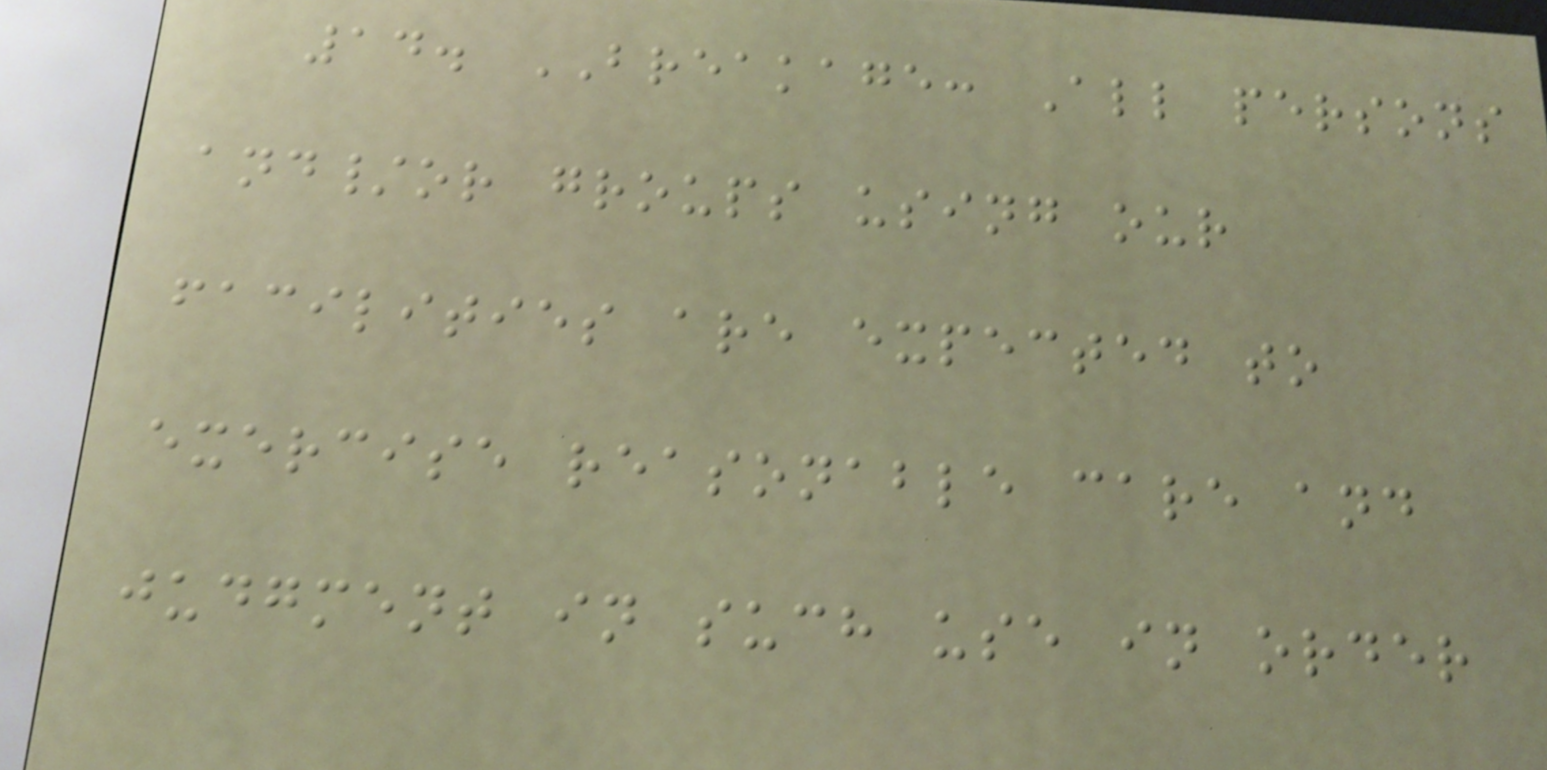14. BREAKAGE: All persons
and/or groups using our
facilities are expected to
exercise reasonable care and
judgment in such use in order
